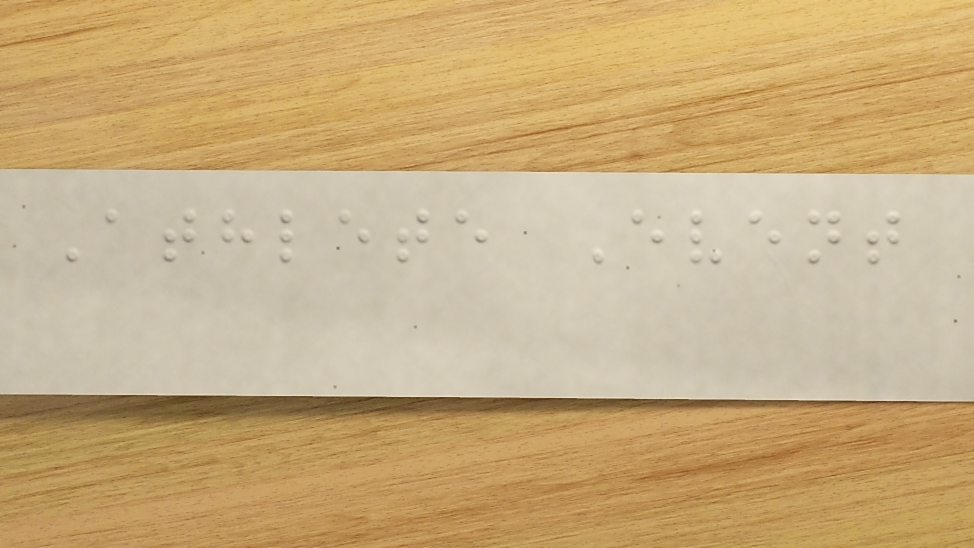Athlete Event
